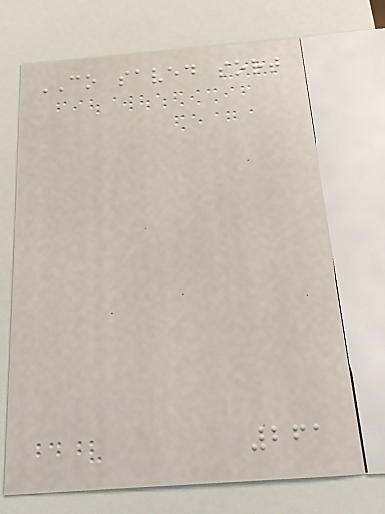CO saved sort
261
